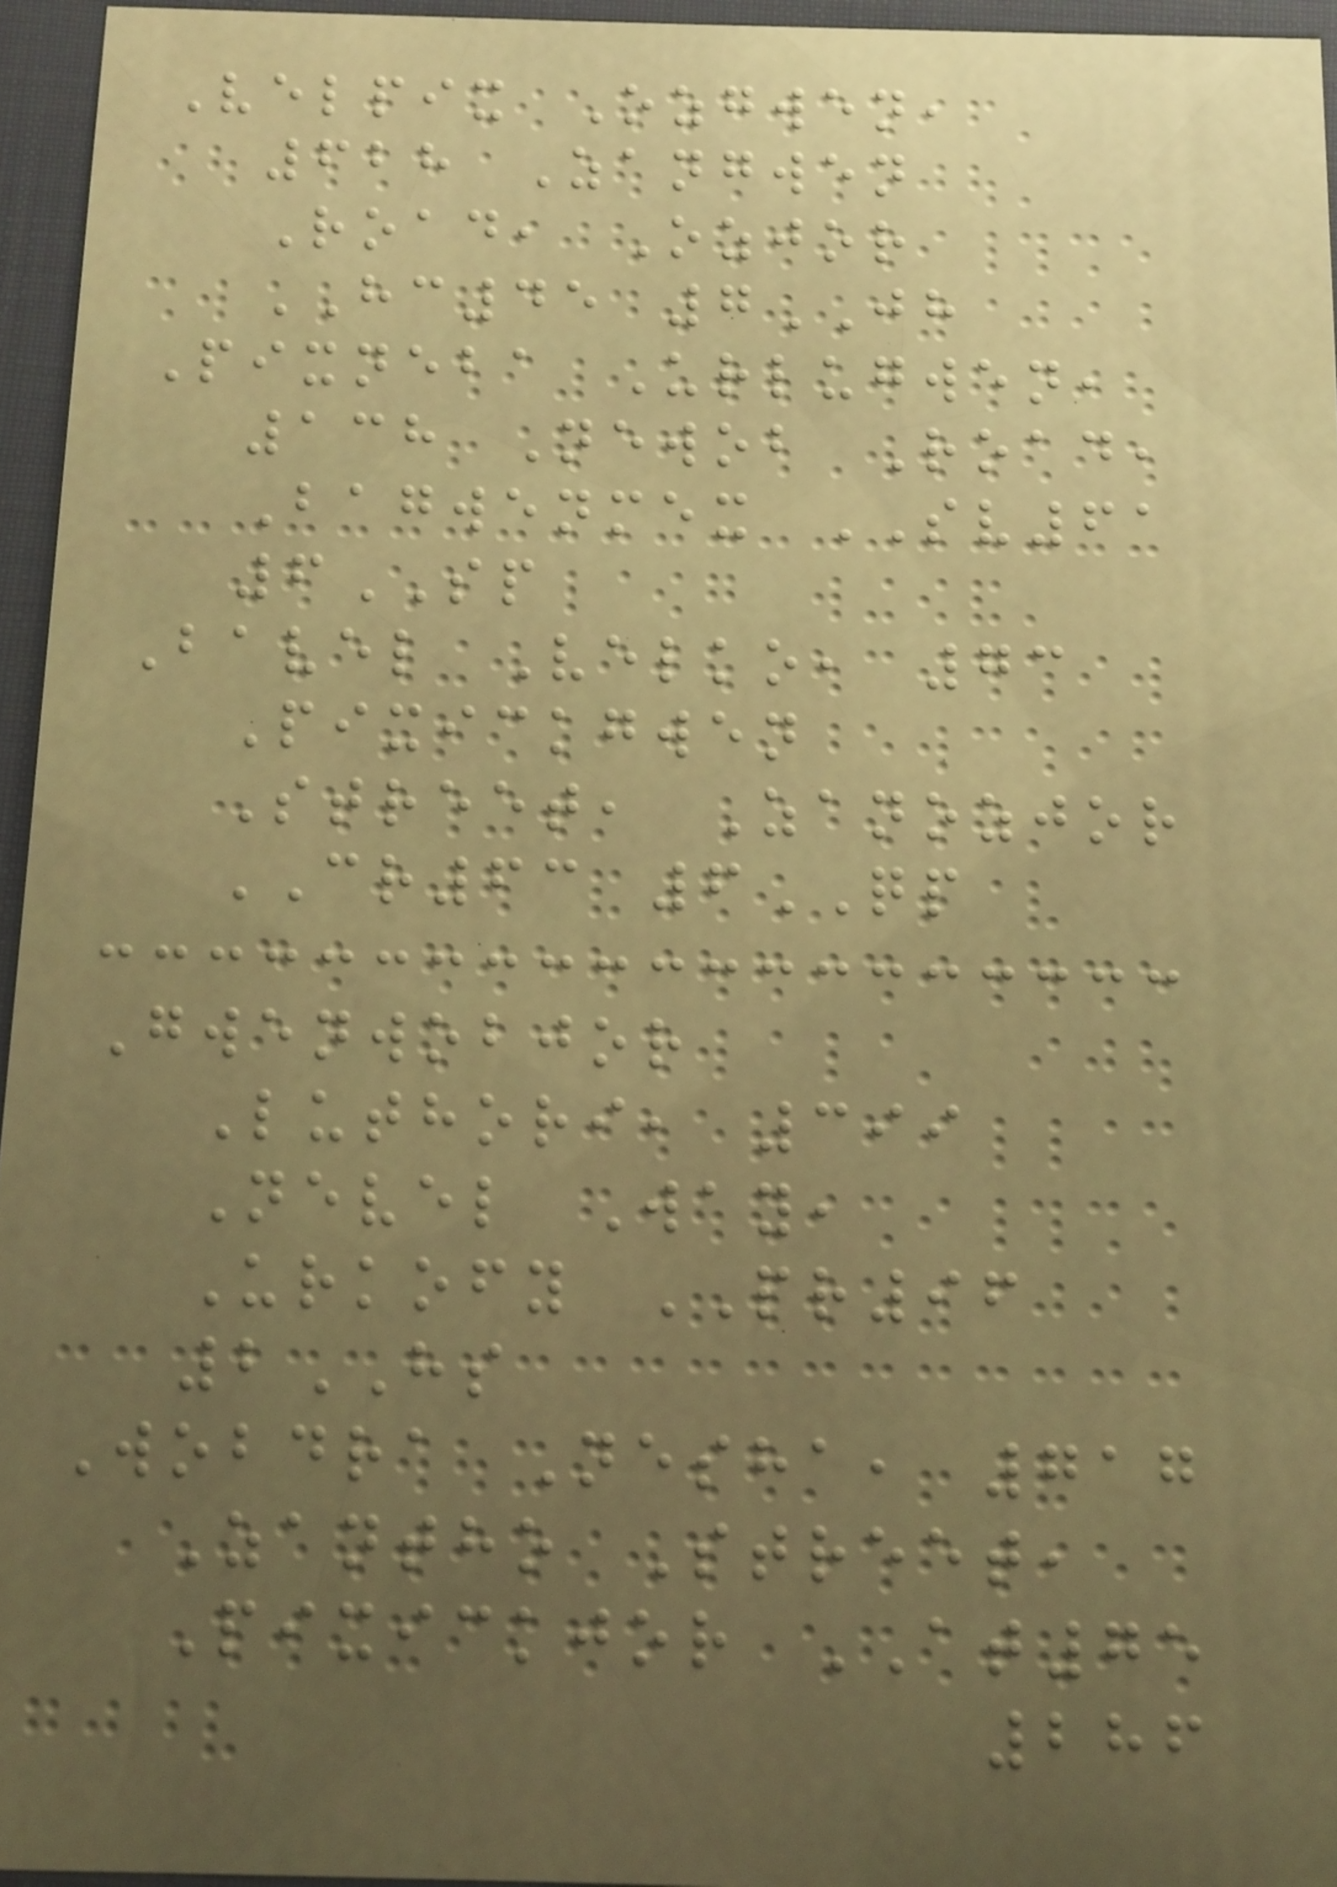Velpix Ozgwen,
628 Zangwen
Road, Ozjor
HC45 7JH
Pixneba Urlugwen,
138 Newob Road,
Bagwenmex SV61
6SP
Bavel Velko, 73
Pixickgwen
Street, Zanozjor
CR63 6QP
Gwenwobjor
Luthori, 399
Nevel Way,
Urkofy PR96
2HS
Wobdra Nesha, 717
Zantho Street,
Pixickjor AT75
286
